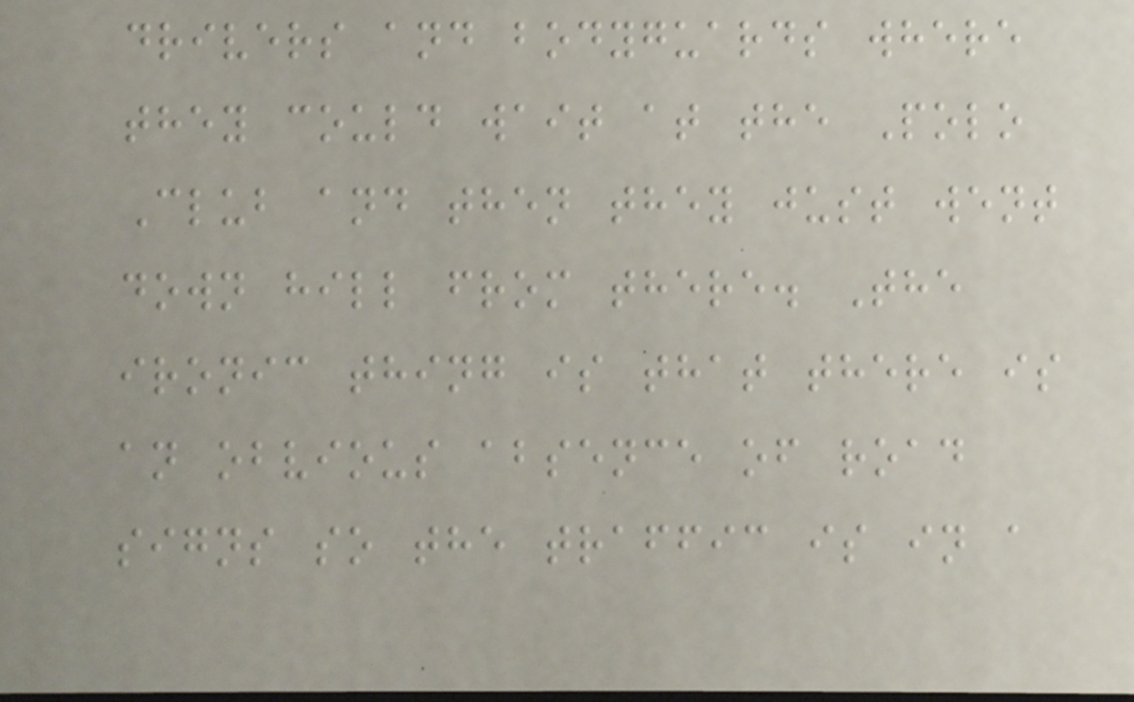drivers and bodyguards where
they could wait at the Polo
Club and then they just went
down hill from there. The
ironic thing is that there is
an obvious absence of road
signs so the traffic is in a
